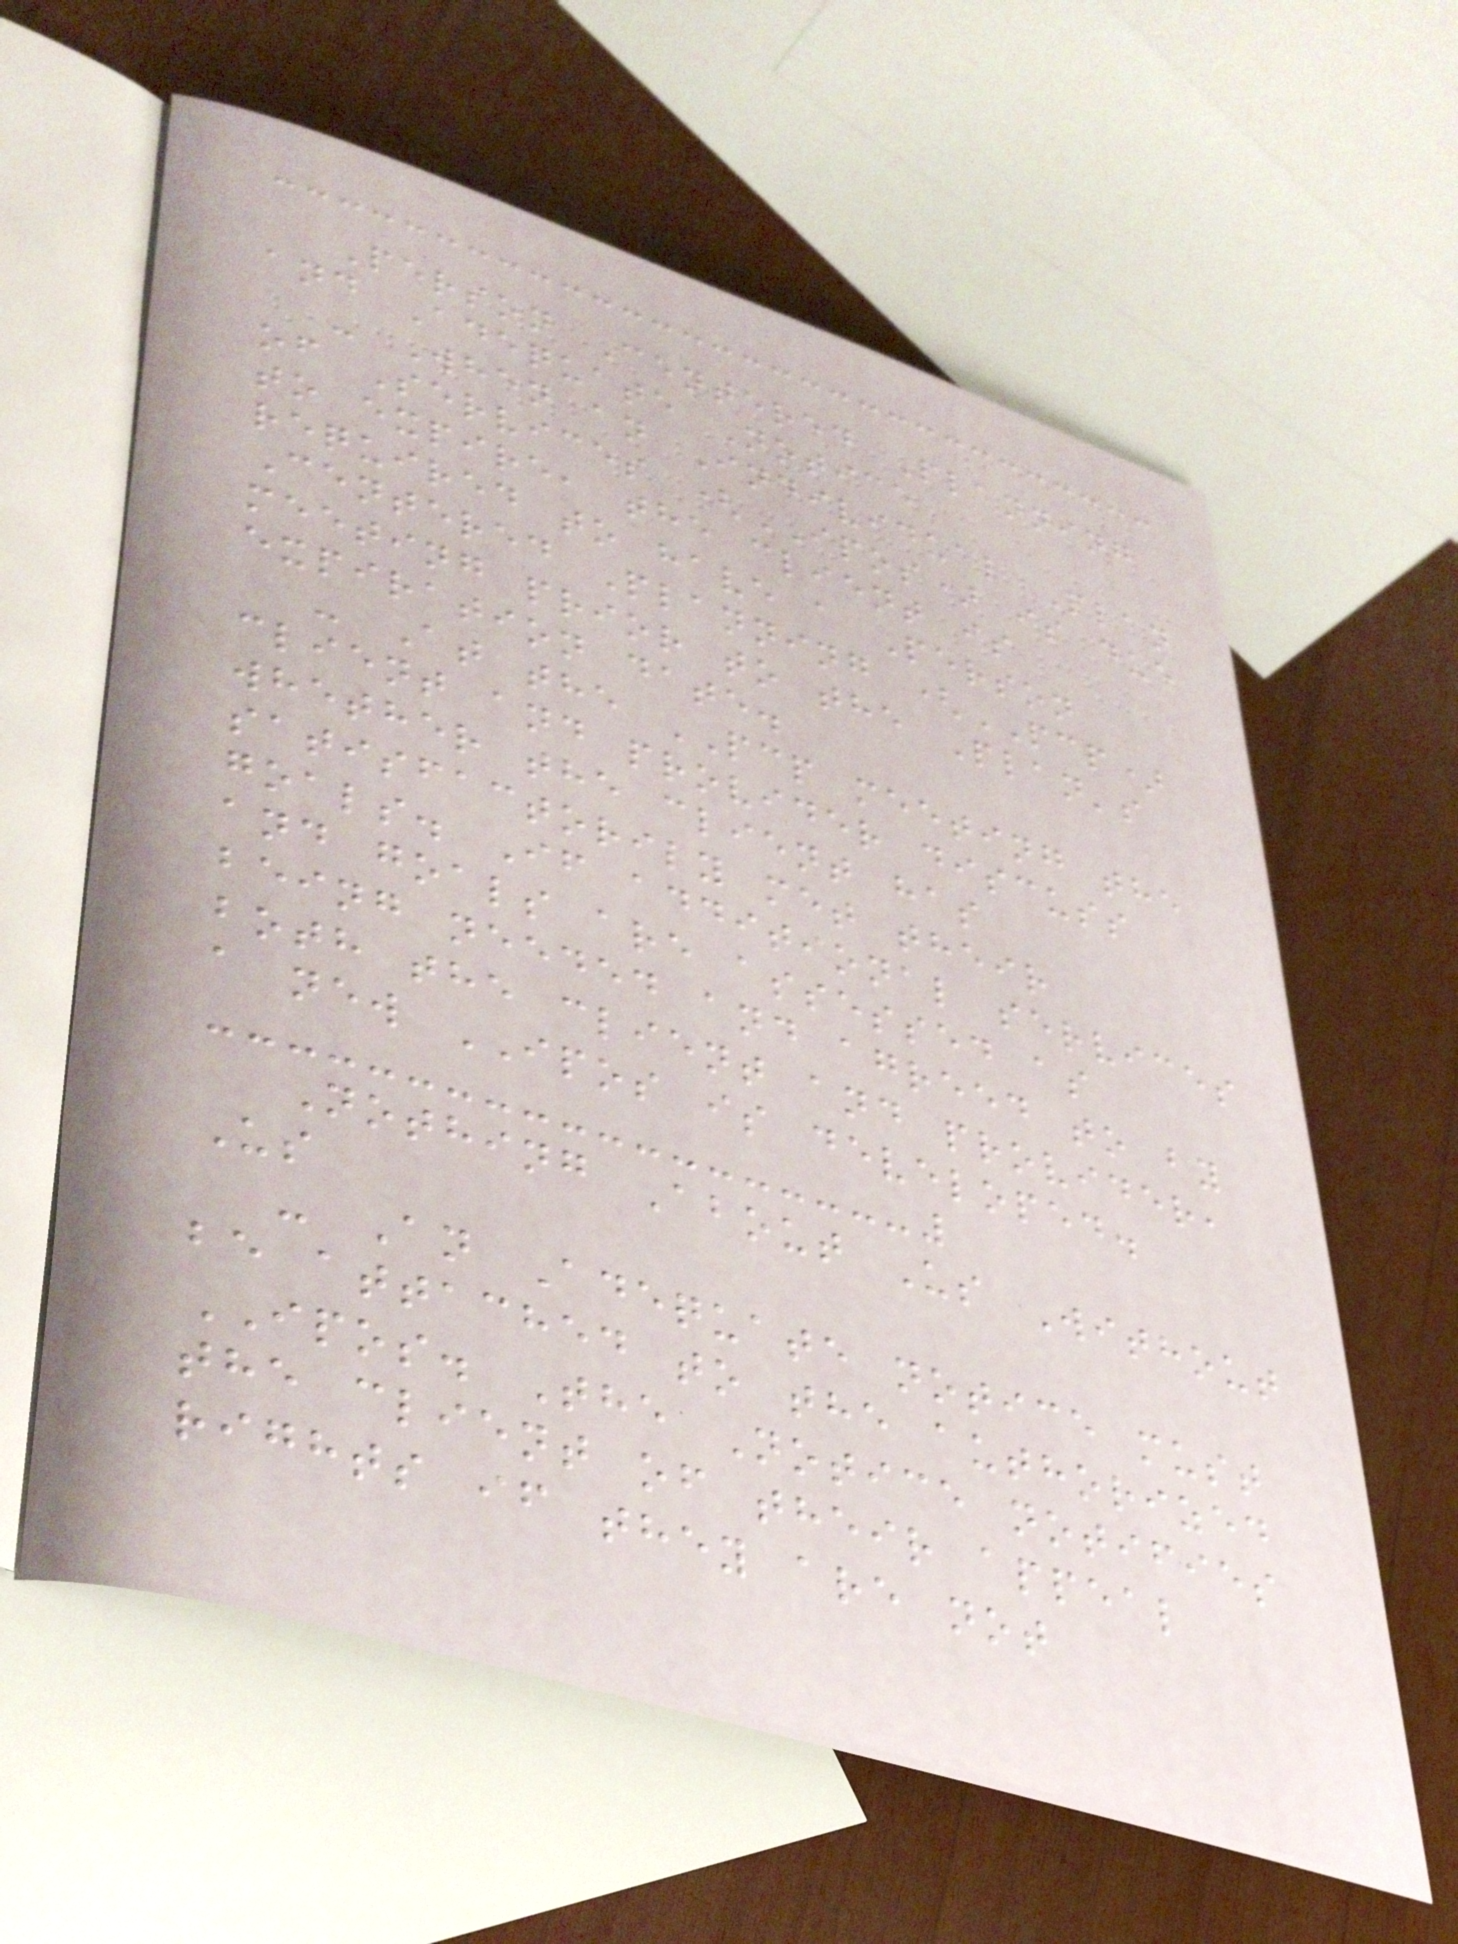Person Centered Planning
and Adequate Notice
- When an Individual Plan
of Services (IPOS) is due
to expire, the client is
required to have a Person
Centered Planning (PCP)
meeting prior to the Plan's
expiration date.
- At the PCP meeting the
client and provider discuss
whether the client has
satisfactorily met their
goals. If additional services
and goals are assessed as
being needed and agreed to by
both the client and provider,
a new IPOS is developed.
Nothing About Us Without
Us
- An Adequate notice must
be attached to the authorized
IPOS. The Notice notifies
the client of their appeal
rights if they are not
